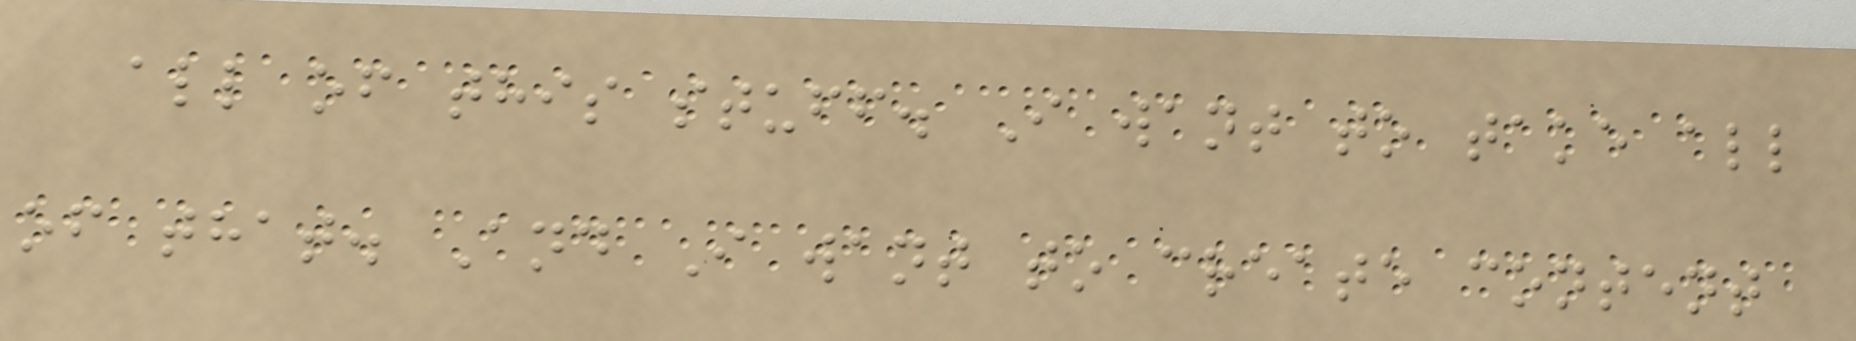all of this stuff. I want to take all
of that. And I want to create content
